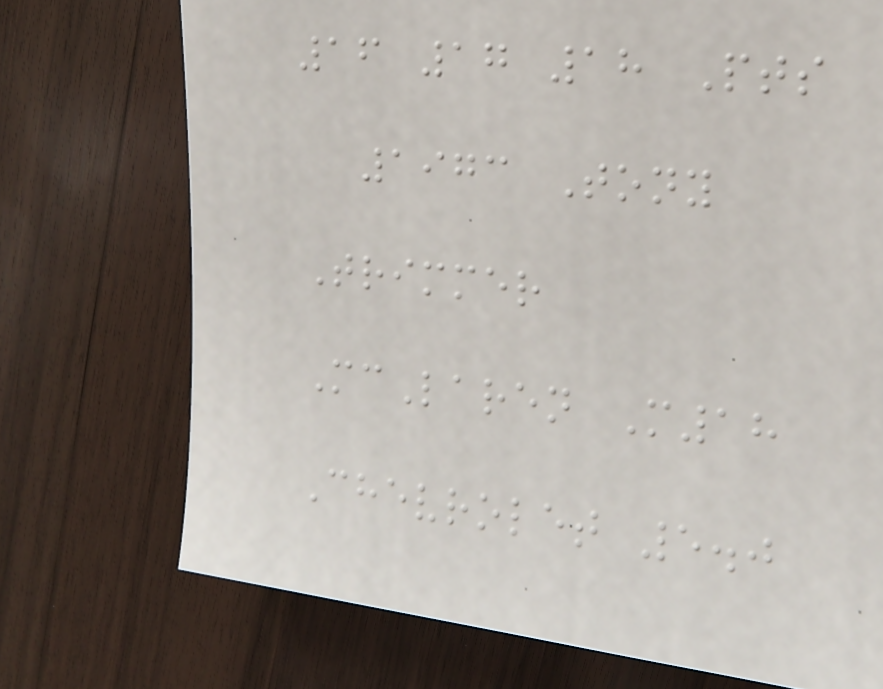16 17 18 Pts
1973 Tony
Trimmer
McLaren M18
Chevrolet 5.0
